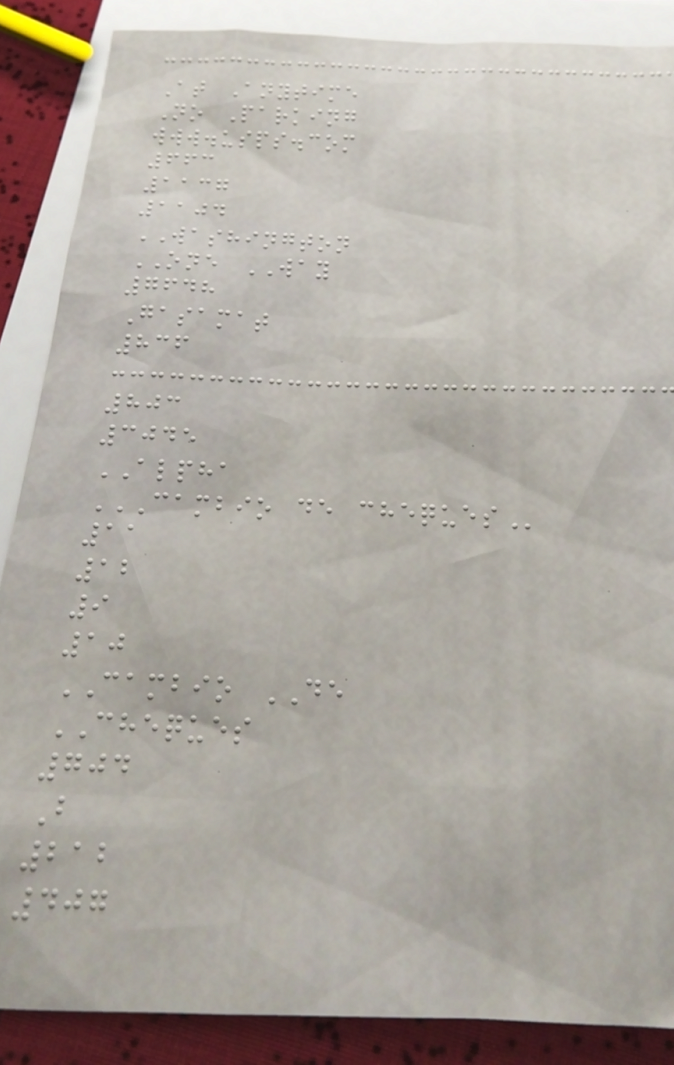At Anytime
No Parking
www.usps.com
663
1137
1104
WASHINGTON
ONE WAY
7648
Gasamat
836
803
3045
ALPHA
CAMBIO DE CHEQUES
11
12
9
10
CAMBIO DE
CHEQUES
704
B
212
407
